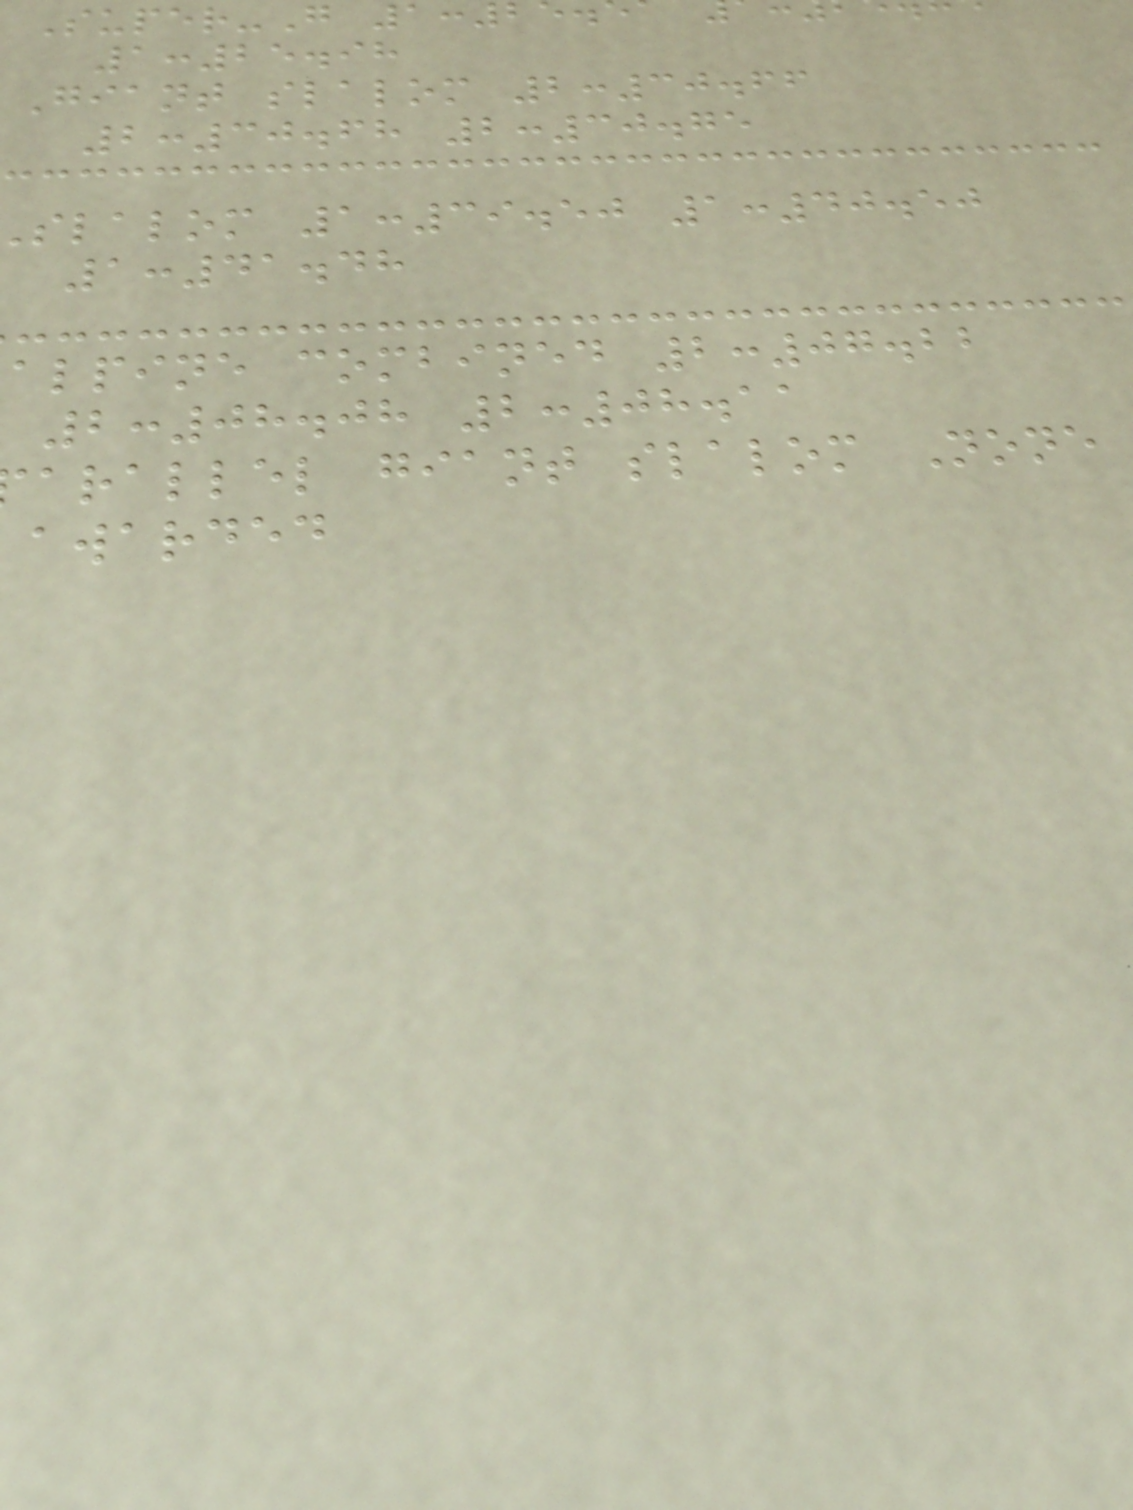Super-G 1:
1:25.98
Giant slalom 2:30.66
2:30.68 2:30.75
slalom 1:39.50 1:40.50
1:41.48
alpine combined 2:07.22
2:08.08 2:08.11
arallel giant slalom None
awarded
